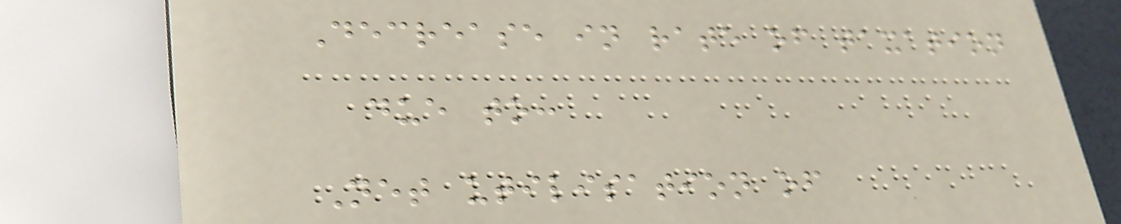Decrease in rate of taxation
due to:
Net utilisation of
